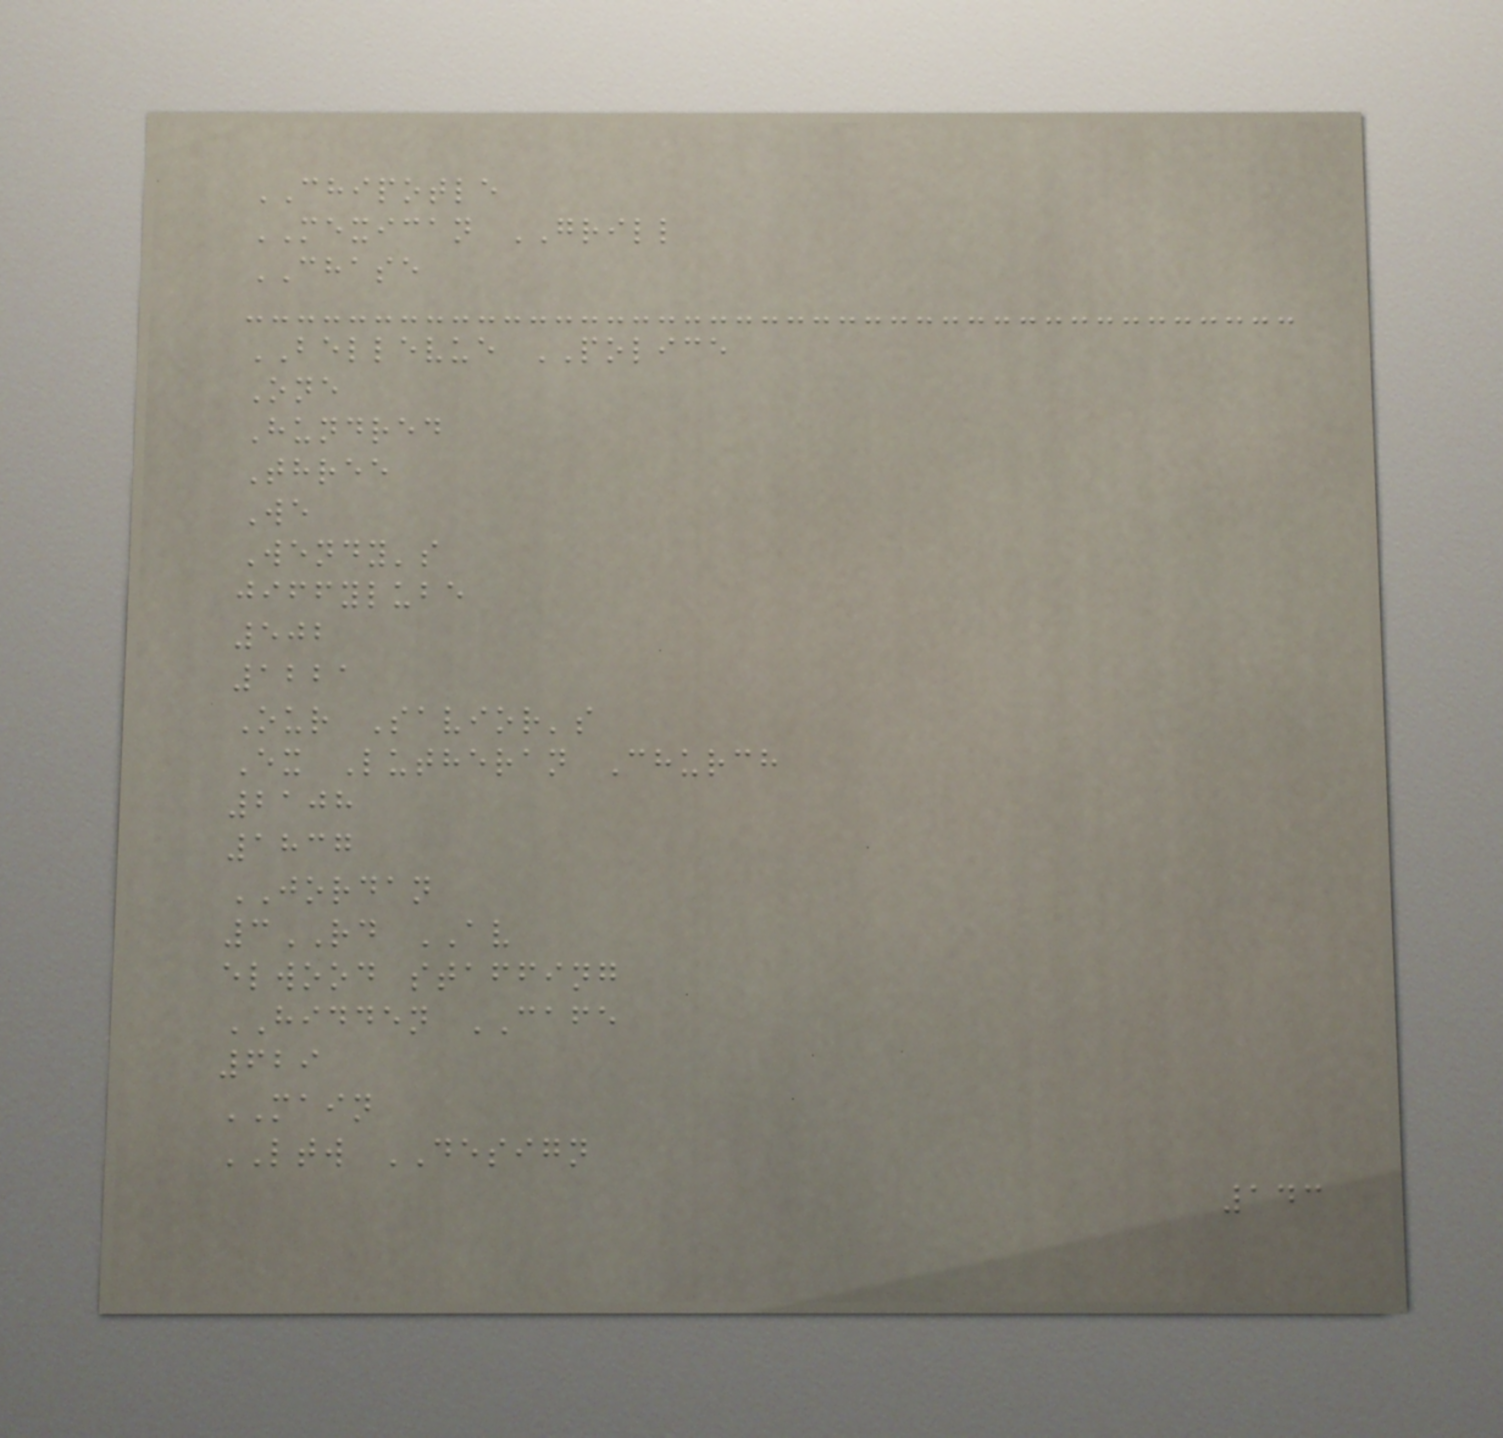CHIPOTLE
MEXICAN GRILL
CHASE
BELLEVUE POLICE
One
Hundred
Three
We
Wendy's
jiffylube
502
1221
Our Savior's
Ex Lutheran Church
2108
1837
JORDAN
3RD AV
elwood staffing
HIDDEN CAFE
629
MAIN
LTW DESIGN
143
